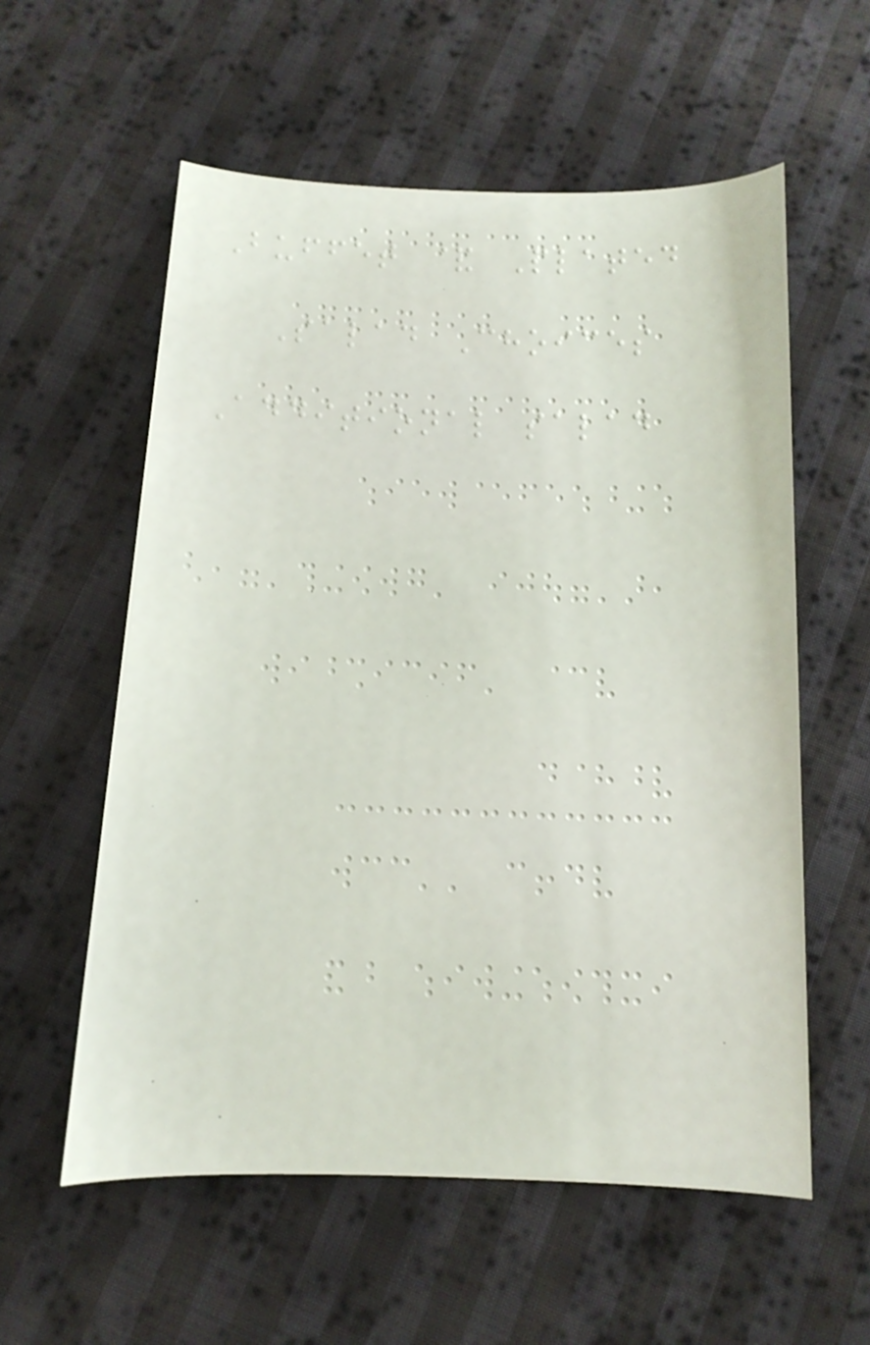Buffet & Plated
Salad Choices
Additional salad
